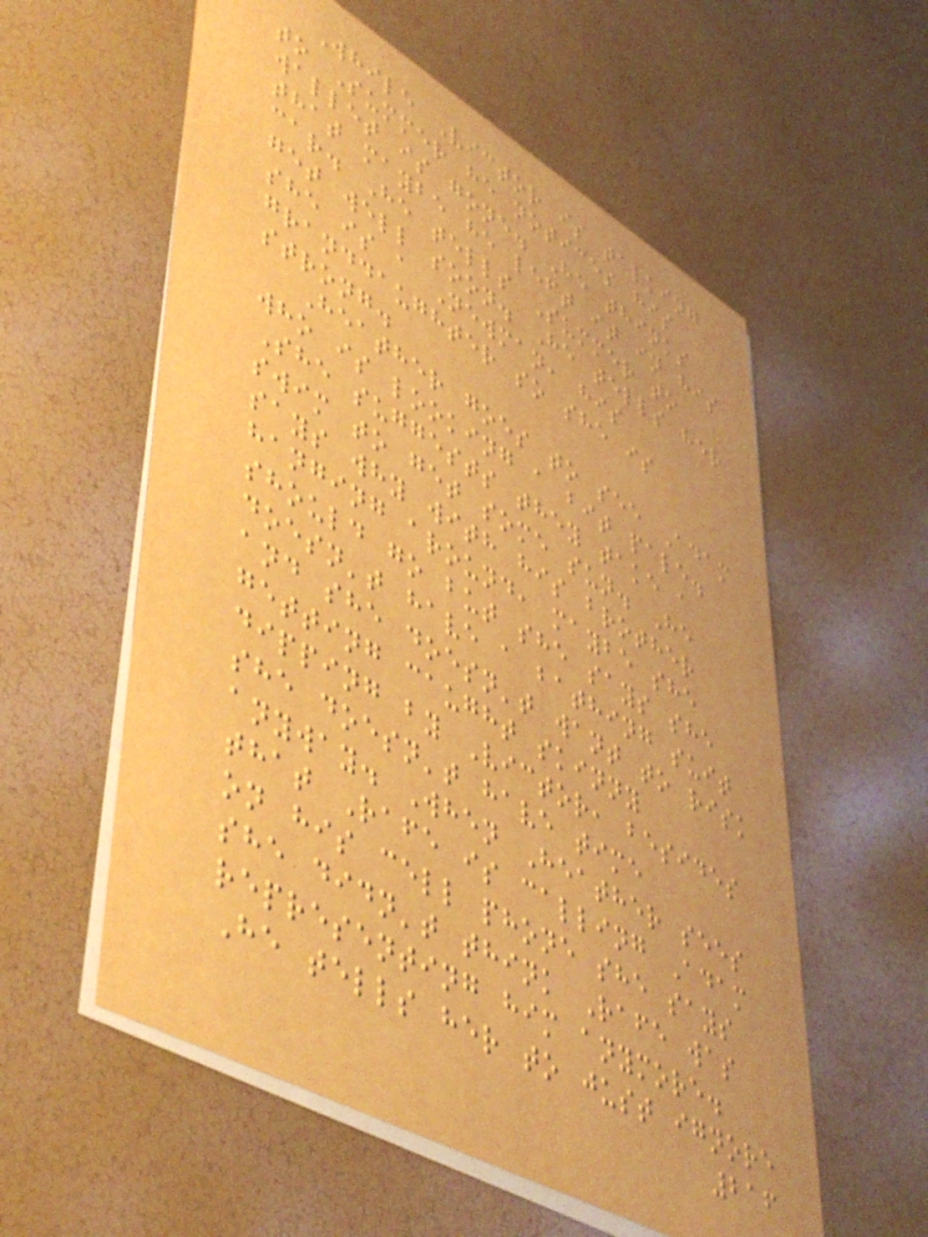While Victor is talking
to Summer he notices his
wallet is gone. He thinks
that maybe he left it in his
car. He tells Summer to
get well soon. He tells her
she is a Newman, his
granddaughter so she is
strong.
Heather goes to see Adam
who is looking a bit pale.
She suggests they take a
swim to get some sun. He
says why with his brother
hanging around, maybe she
should go but she says she
doesn't have a bathing suit
and she doesn't want to risk
getting caught skinny
dipping by Victor, besides
she doesn't have time
anyway. When Heather sees
that Rafe is calling Adam
on his cell phone she says
she didn't think Rafe was
representing him anymore.
He tells her to just ignore
216
